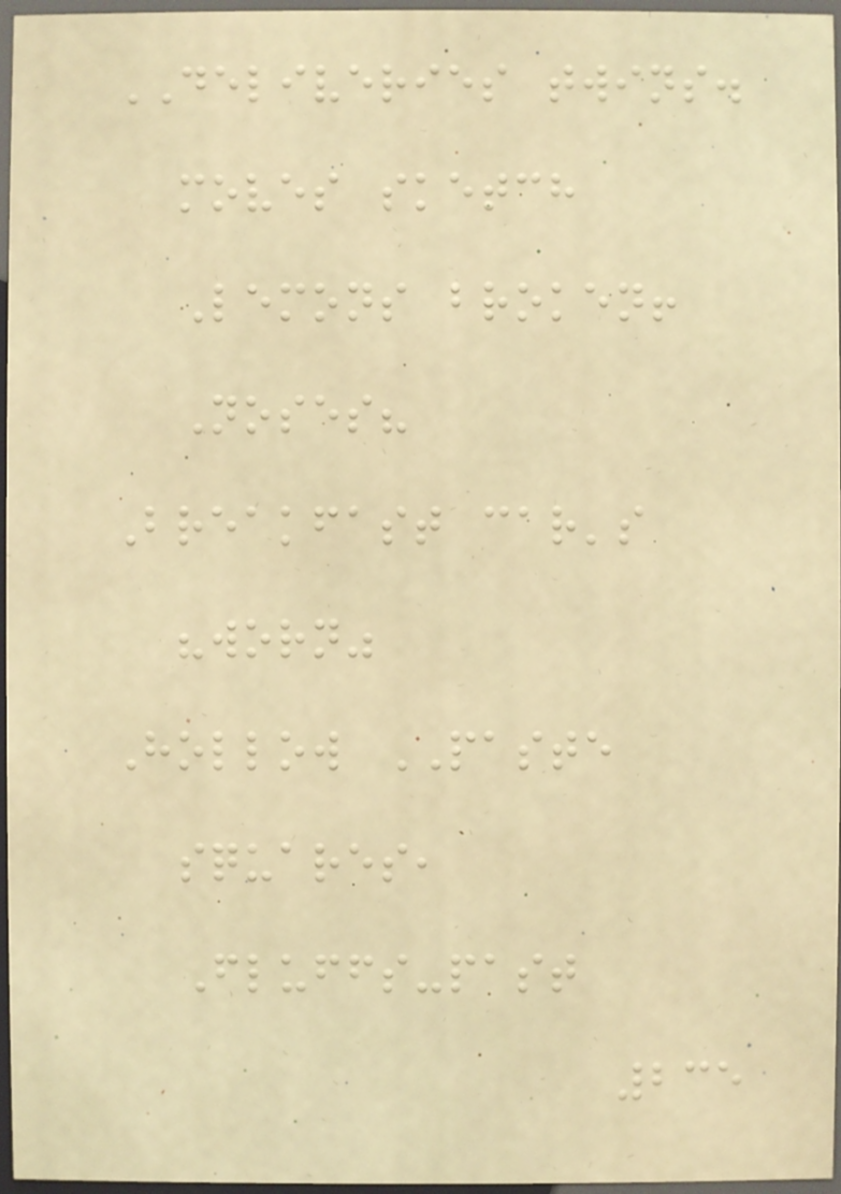DELIVERIES twins.
moves sketch
Lemons broken!
Noses?
Breakfast car's
"worn"
Hollow PASTE
squares,
Fluffs-past
235
